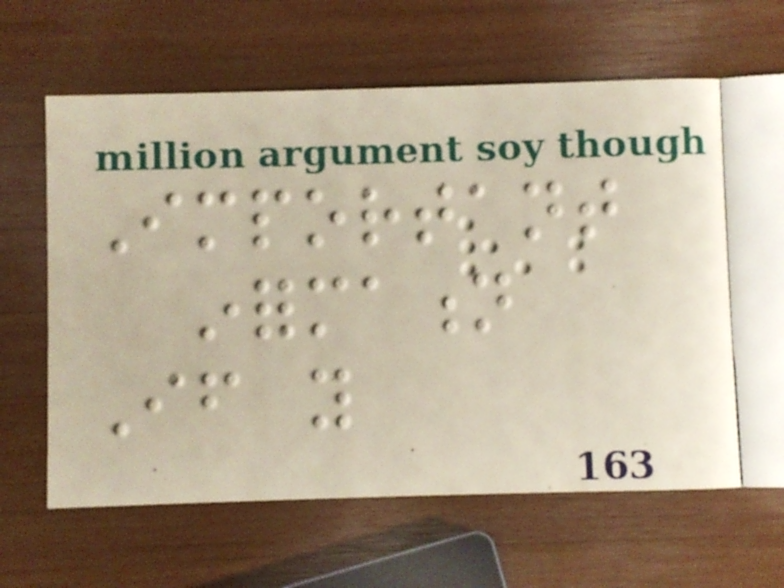Important
information
If you
